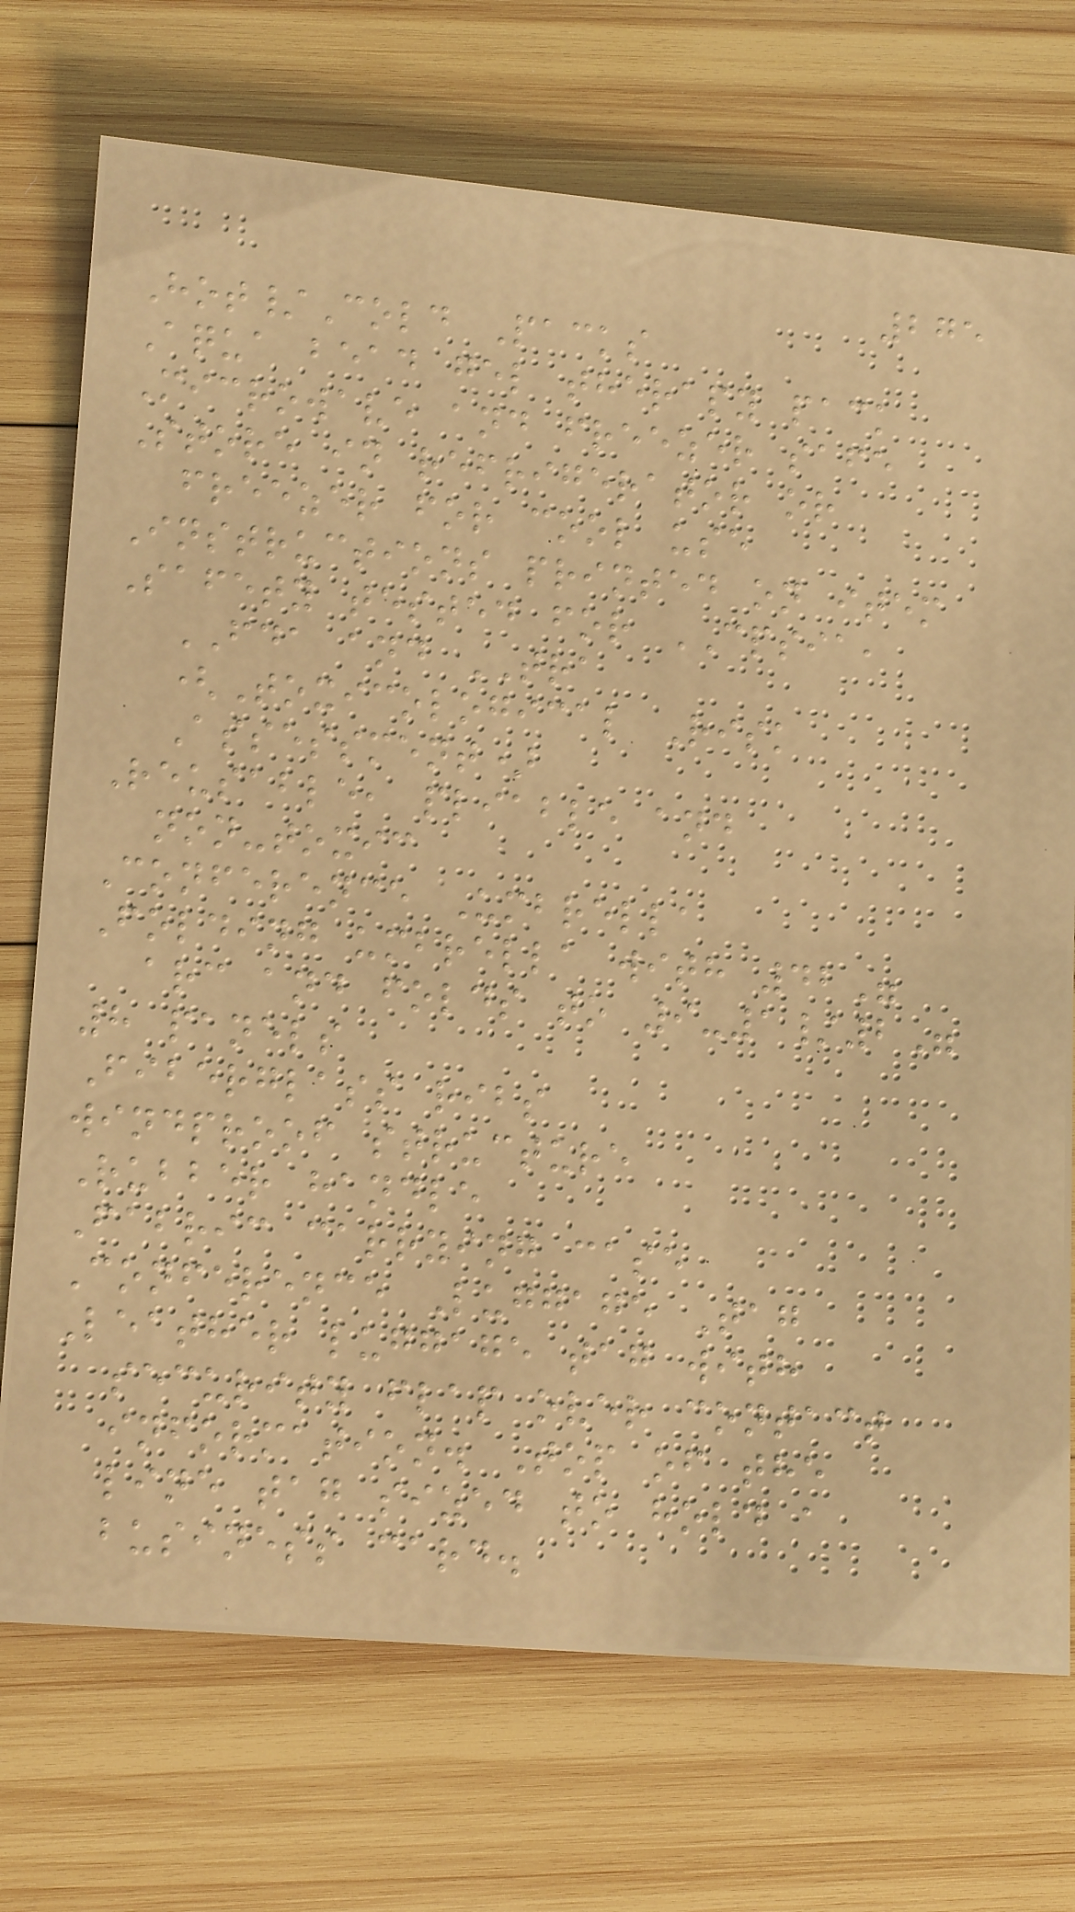275
Hot/Cold Packs
Aqua bead gel therapy pack
Microwave and freezer safe
Store in refrigerator or
freezer for cool use
Instructions printed on item
Safety tested for CPSIA,
FDA and TRA
(Toxicological Risk
Assessment)
Reusable, pliable and
non-toxic
Conference Umbrella
Folding umbrella with 42"
arc and folds to 9-1/2"
8 panels
Fiberglass ribs
windproof structure
Rubber handle
Fabric carrying case
Conference Luggage Tag
Leather luggage tag with
security flap over contact
information. Top of the
line tag sized to hold a
business card.
